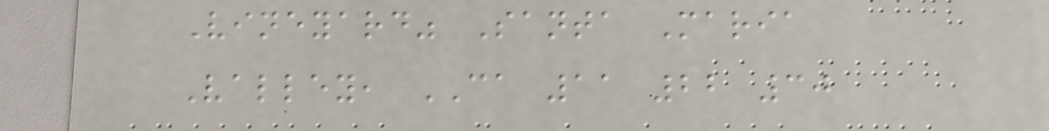Vineyard" Santa Maria
Valley, CA 11 22 30
